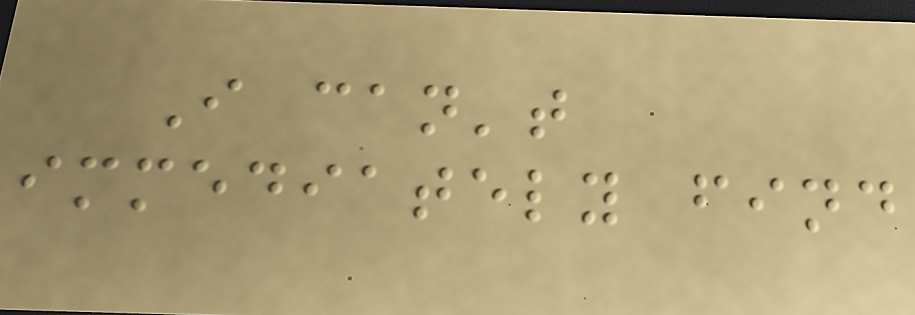I can't
immediately find
